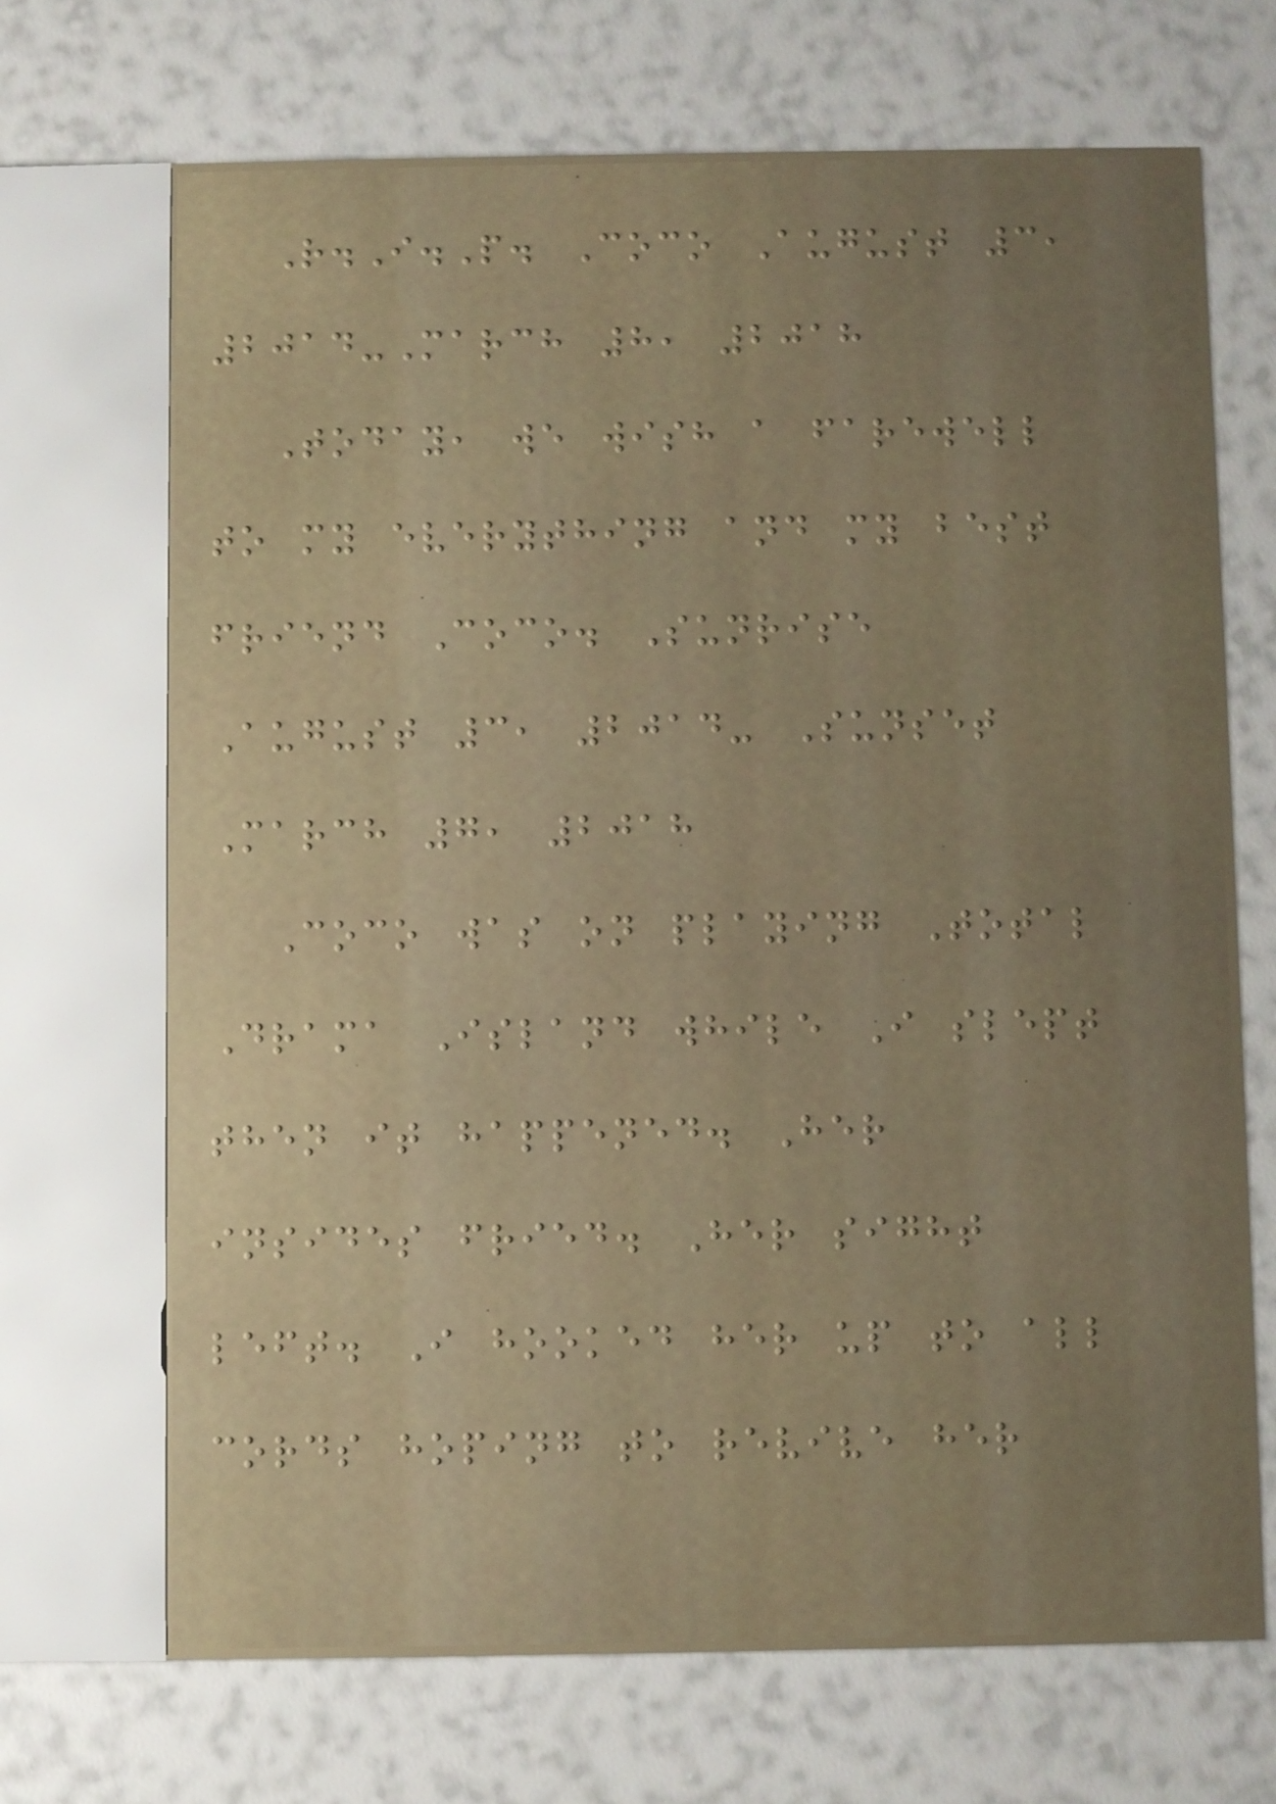R.I.P. Coco August 3,
2014-March 8, 2018
Today, we wish a farewell
to my everything and my best
friend Coco. Sunrise
August 3, 2014- Sunset
March 7, 2018
Coco was on playing Total
Drama Island while I slept
then it happened. Her
insides fried. Her sight
left. I hooked her up to all
cords hoping to revive her
